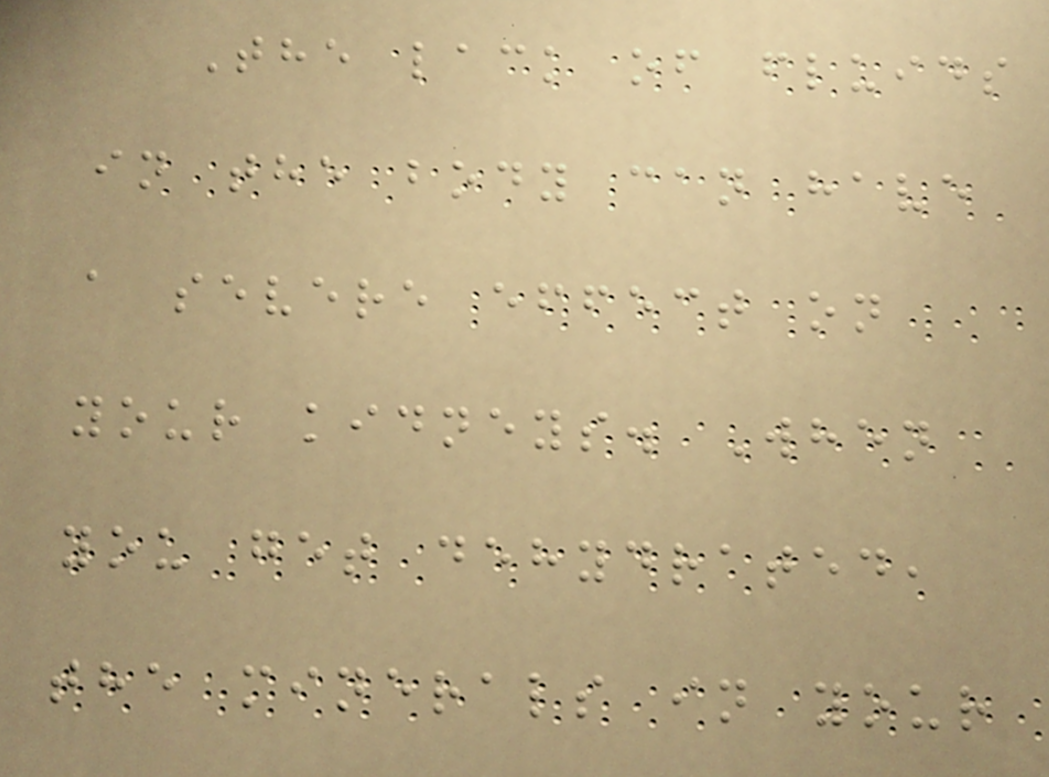The lack of fluids
in the body can have
a severe effect on
your kidneys. When
you get dehydrated,
the minerals in your
